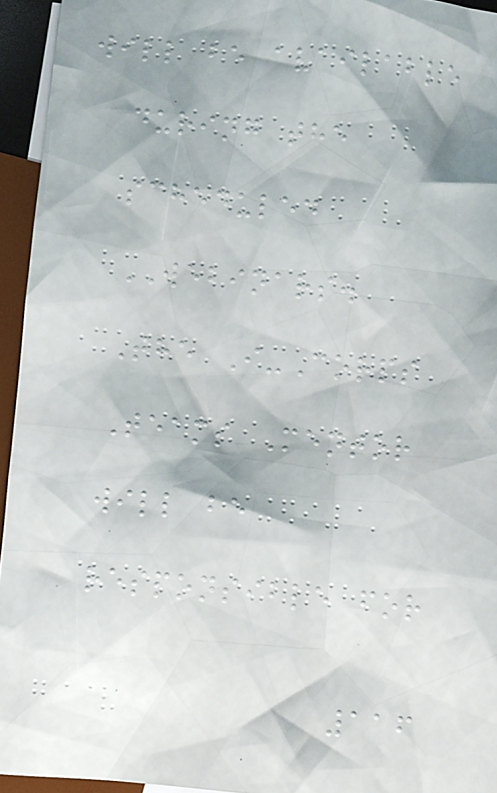will be available
during the
scheduled
WEBINARS.
The I-Corps
Teams Mentor
will be
responsible for
116
